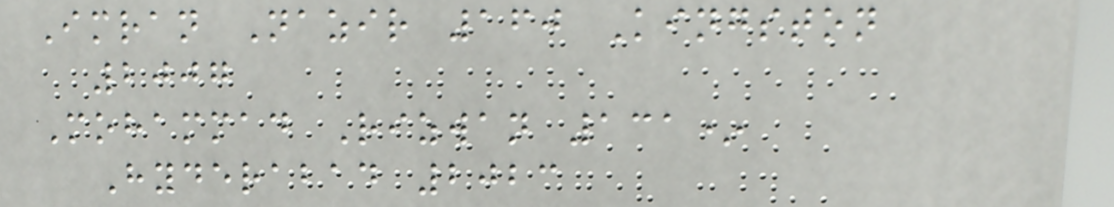Imran Nazir 160 Kingston
2007
Mohammad Rizwan 131*
Hyderabad 2023
